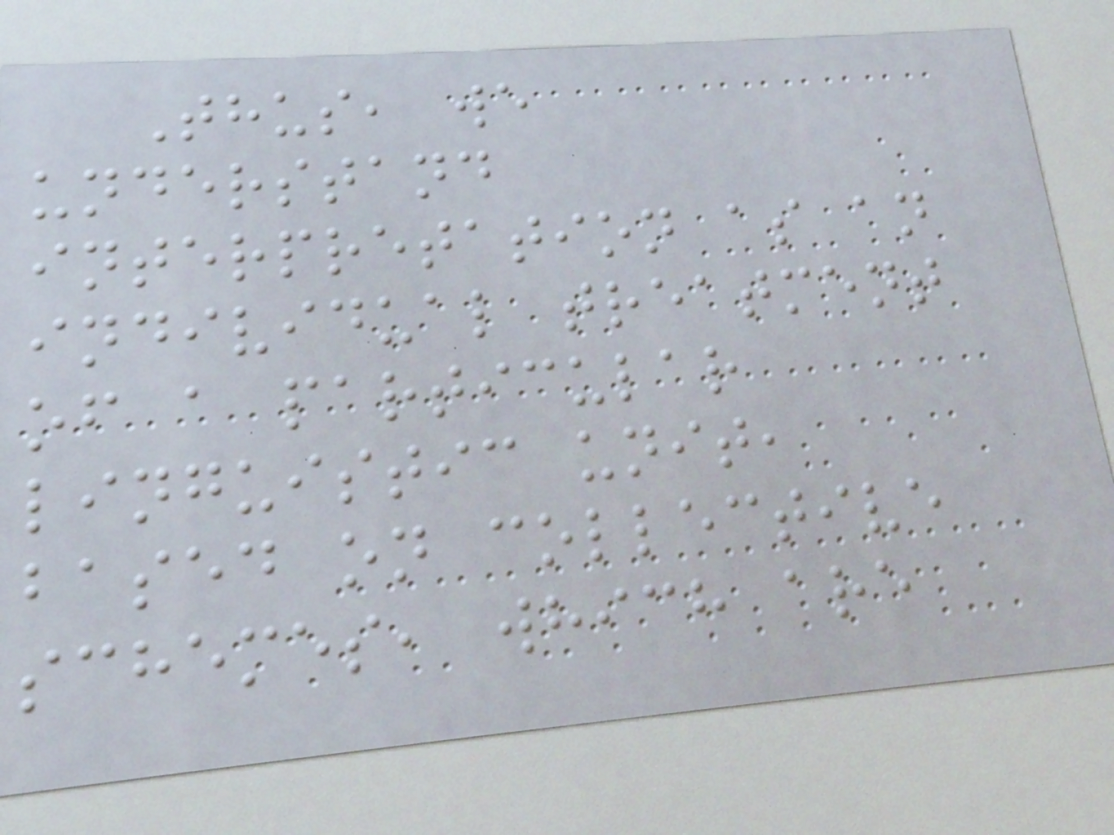Thus, we
understand
interpretation as an
individual treatment
of a particular
linguistic unit,
based on collective
schemes, which are
